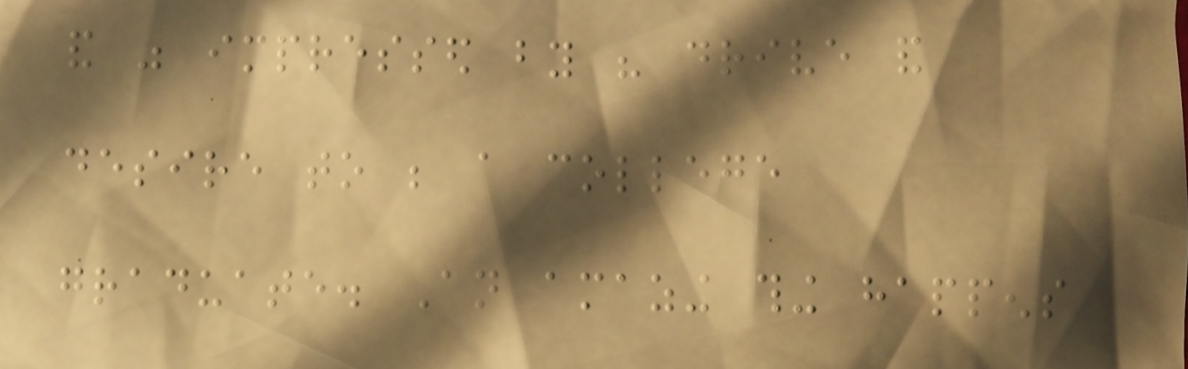and was impressed by his drive and
desire to be a college
graduate. An amazing thing happens
